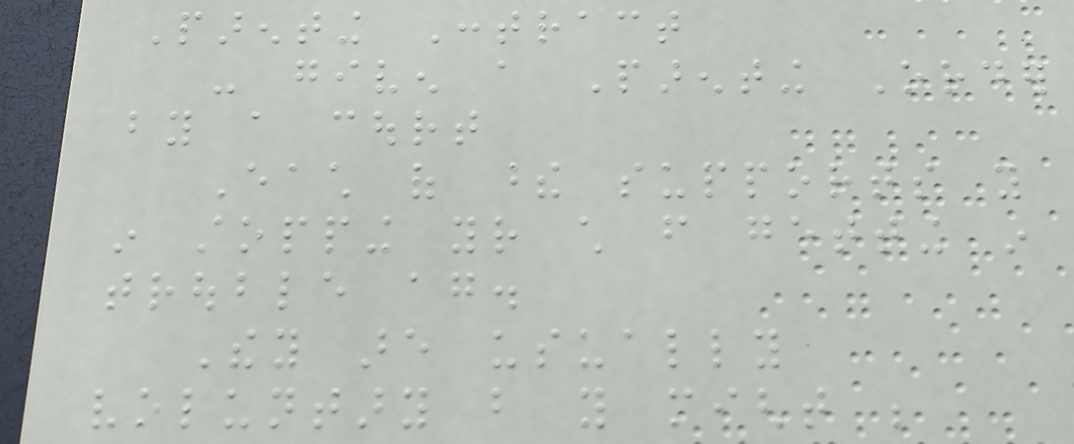Parenting Contract
- given a Parenting Order
by a court
Each of these supports you
in stopping your child from getting in
trouble again.
They are usually
voluntary but you might be
